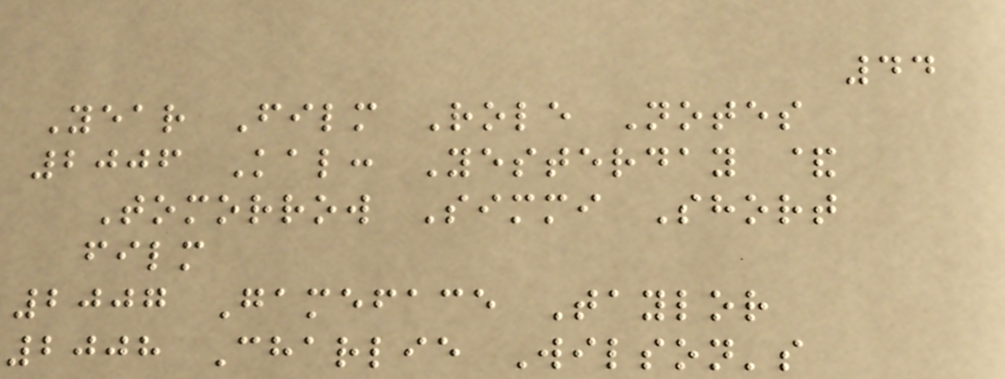44
Year Film Role Notes
2006 Kal: Yesterday &
Tomorrow Simmi Short
film
2007 Gameface Taylor
2008 Charlie Wilson's
